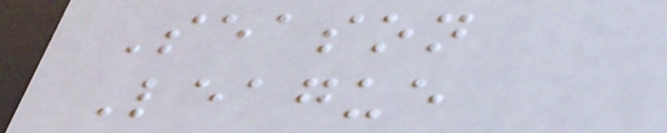Season
League
